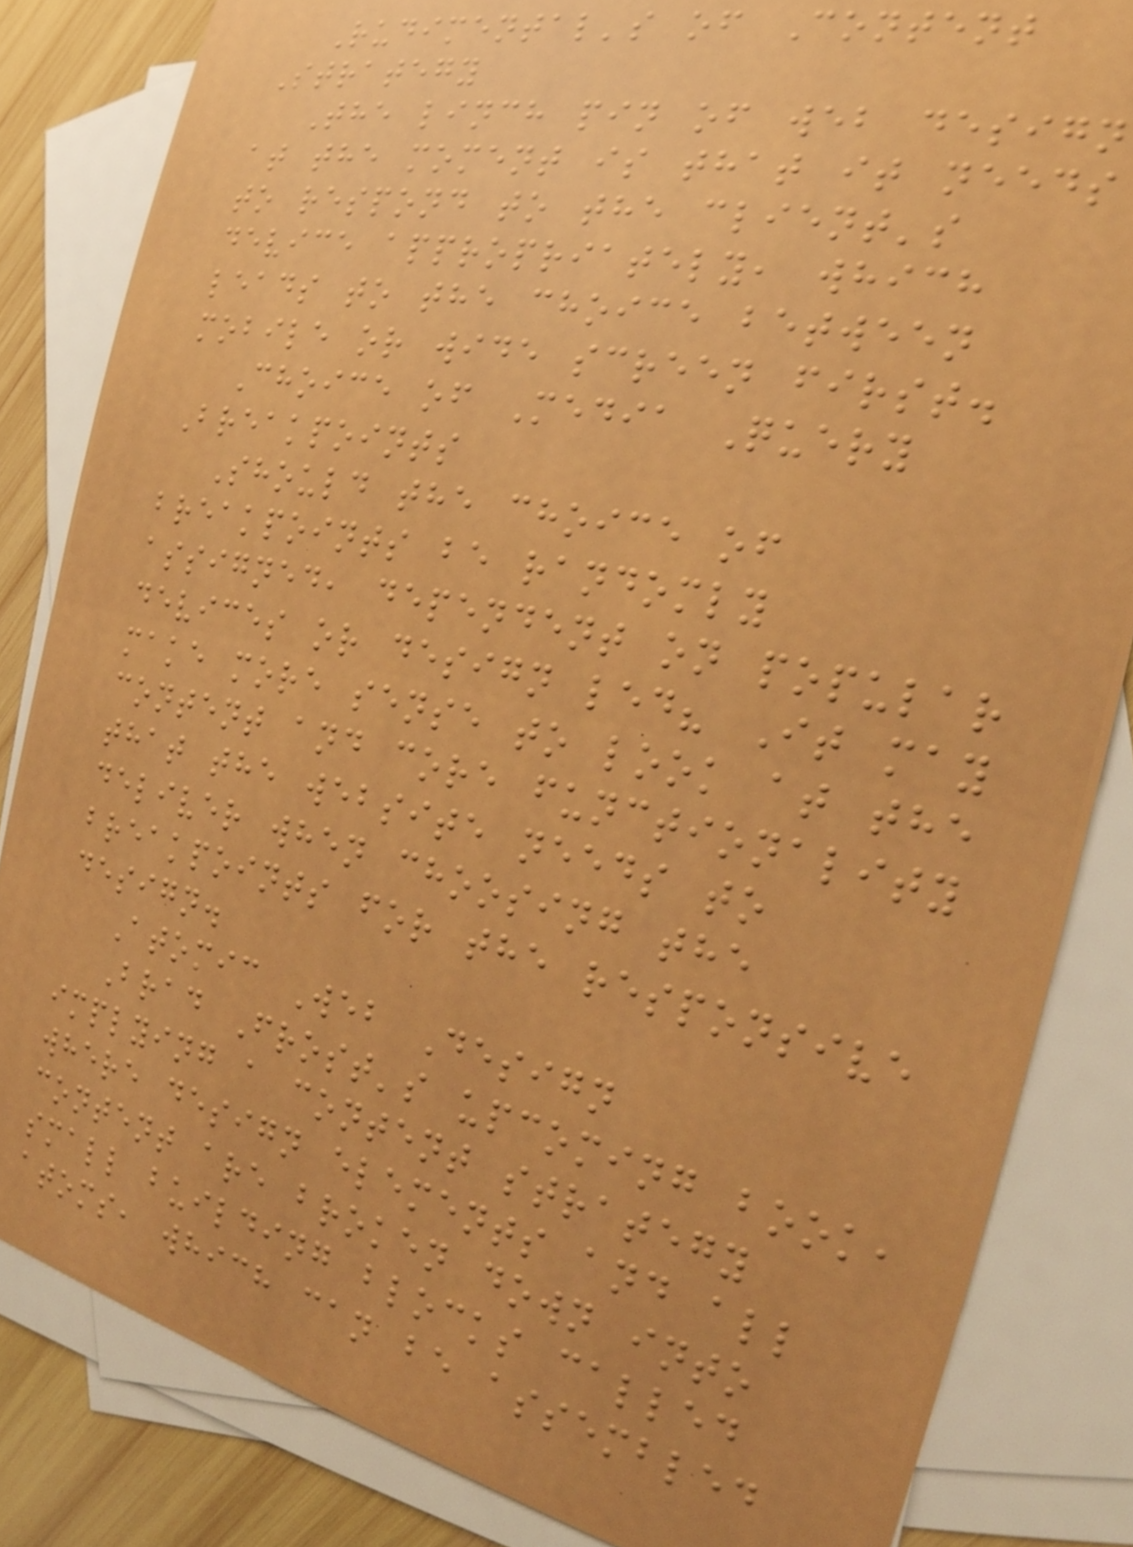Rudimental's of Content
Strategy
The linch pin of web design
at the moment is that it needs
to respond to the client's
device appropriately, which
leads to the choice between
mobile or wide screen first.
Choice of Media Query
Breakpoints
Should the choice of
breakpoints be randomly
assigned, dependent on popular
devices or design led? It may
make more sense to look at the
content and core functionality
that the website needs to
deliver when choosing the
breakpoints for the responsive
design.
Atomic Web Design
Brad Frost's upcoming book,
implying a content strategy
where design elements and all
content are broken down into
small building blocks called
atoms, which can be assembled
